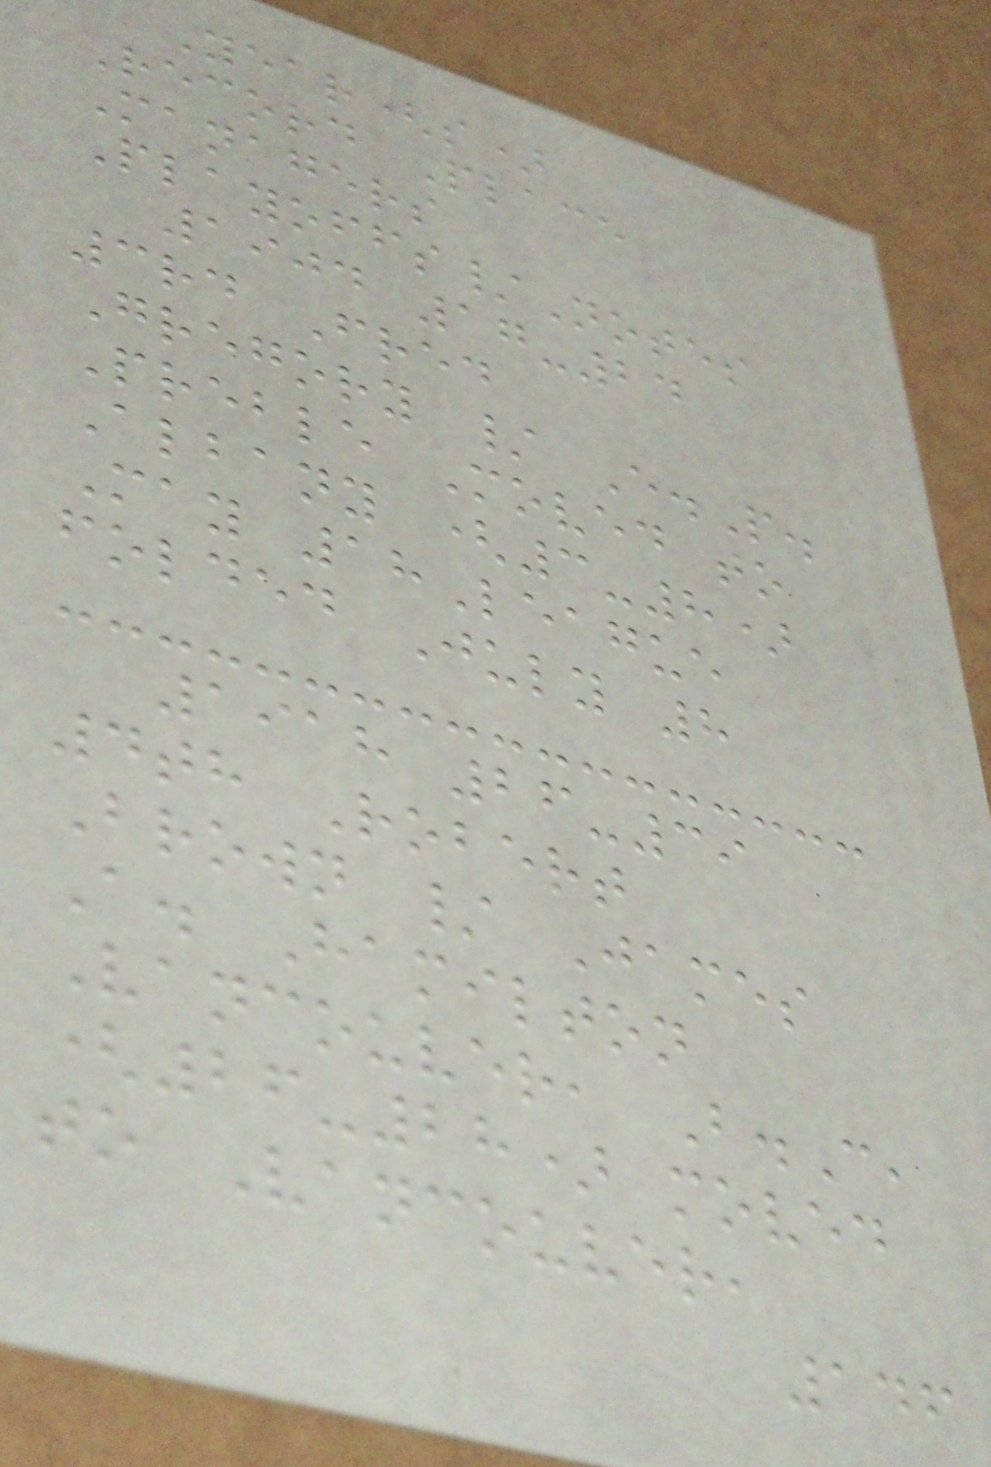Year(s)
Record Place
Managers
Playoffs/Notes
1904 17-24
3rd Fred
Gregory / E.P.
Preble Moved to
Albany (3-8)
May 18League
folded July 8
1918 26-39
4th Robert
Brown / James
A. Hamilton
Vancouver, B.C,
(26-28) moved
to Vancouver,
146
